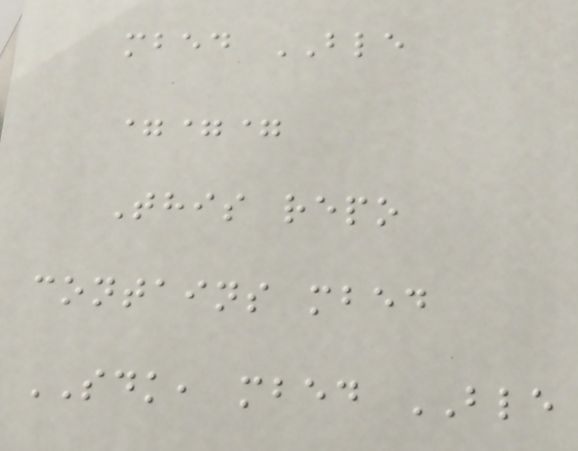mbed BLE
===
This repo
contains mbed
SDK, mbed BLE
